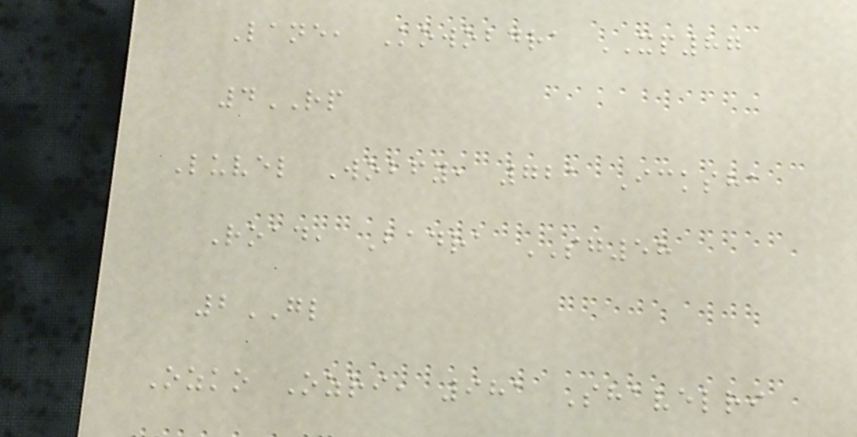Lane, Kowobdra XP87
4RP
Luvel Wobfy, 721 Icksha
Road, Badra SG58
2GL
Ozko Ozri, 981 Shavelri
